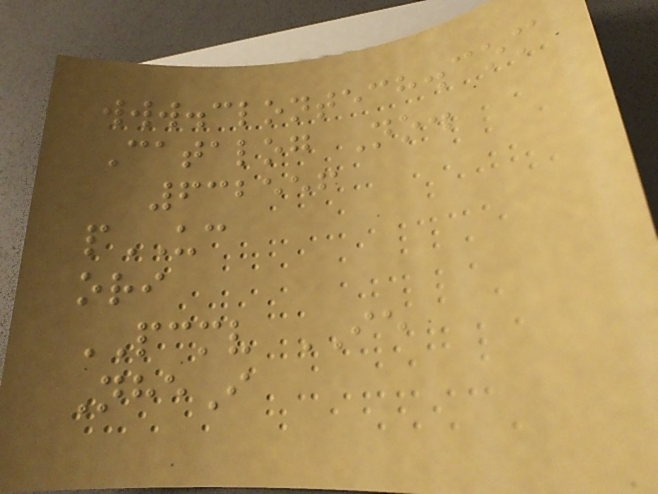www.clontech.com
Catalog No.
632556
pUC
ori
PCMV IE
NheI
